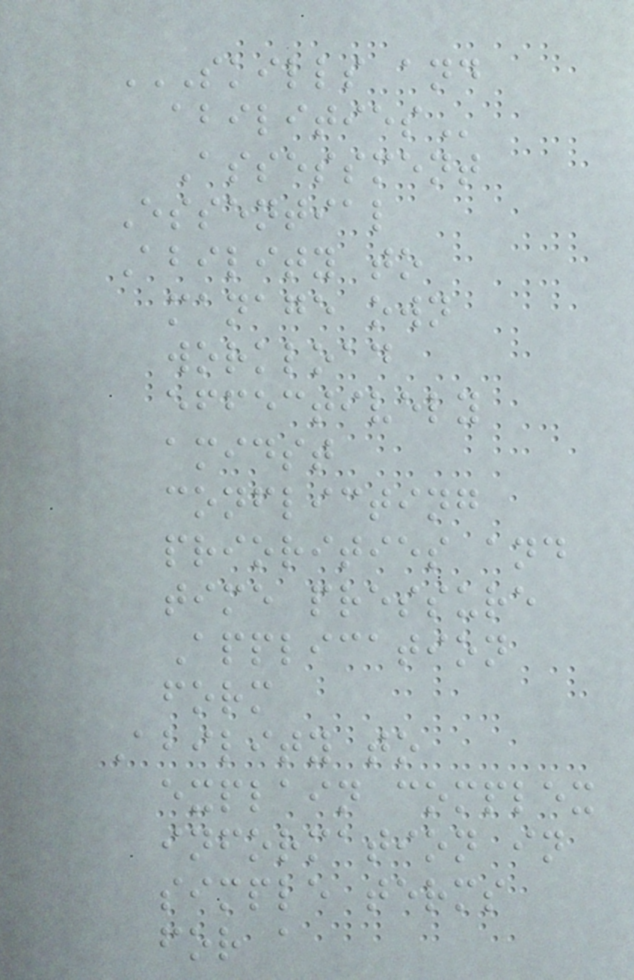SKILLS AND
ABILITIES
Assessment
Essential
Ability to
manage own
workload
effectively
amidst
conflicting
priorities and
time pressure
Application
form
Ability to
explain complex
information in
simple terms
for a
